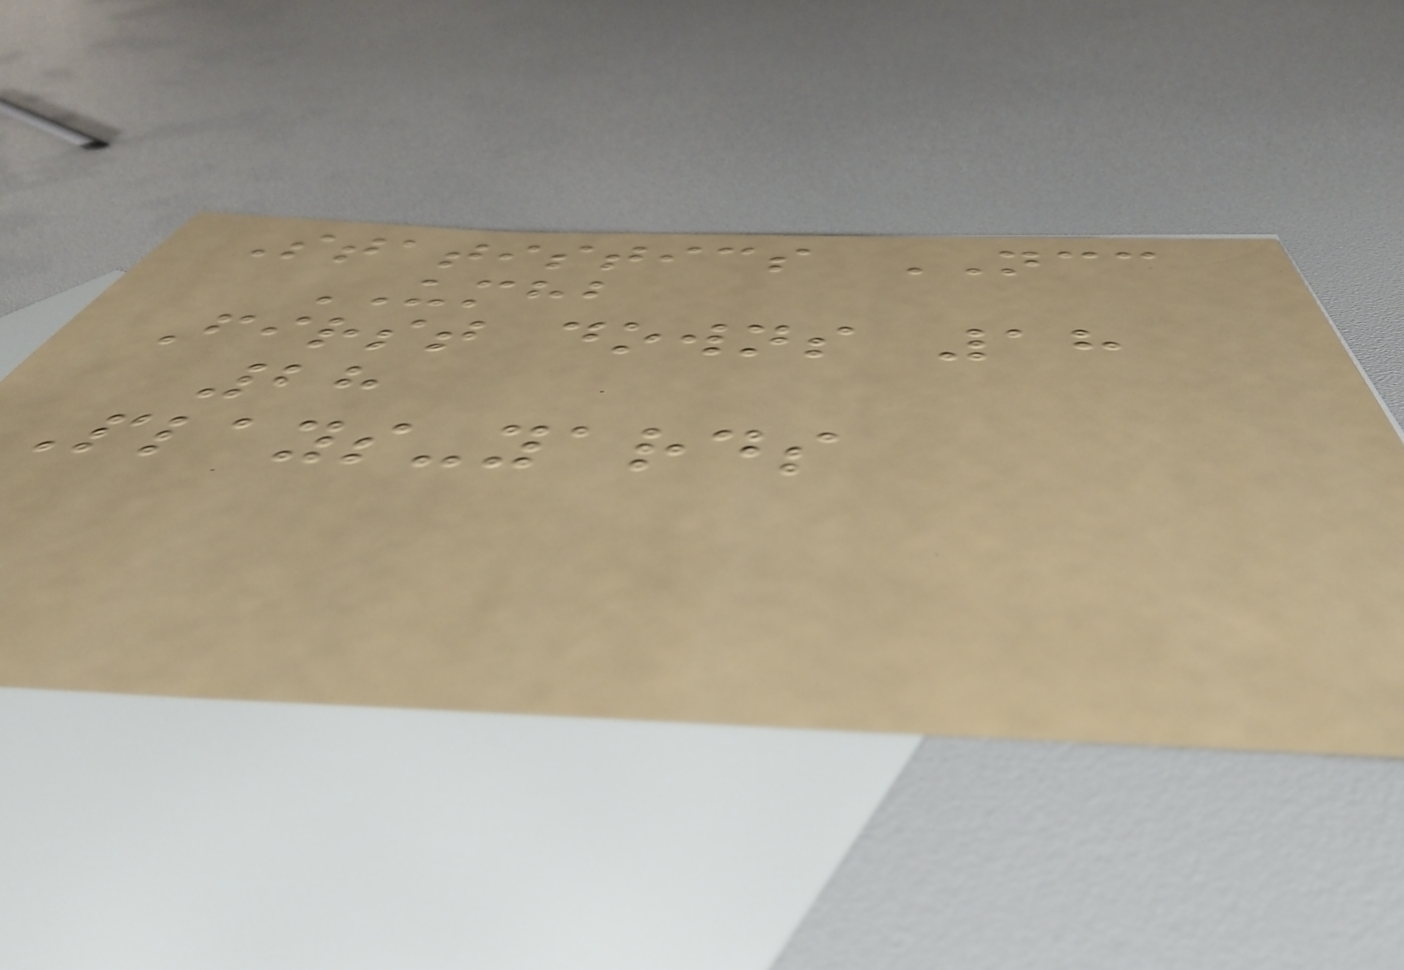Statistics NCC
UMHB
First downs 18
28
Plays-yards
